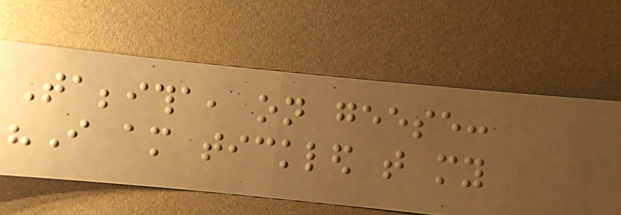Tabbitha, on geese:
"I am tickled that my
